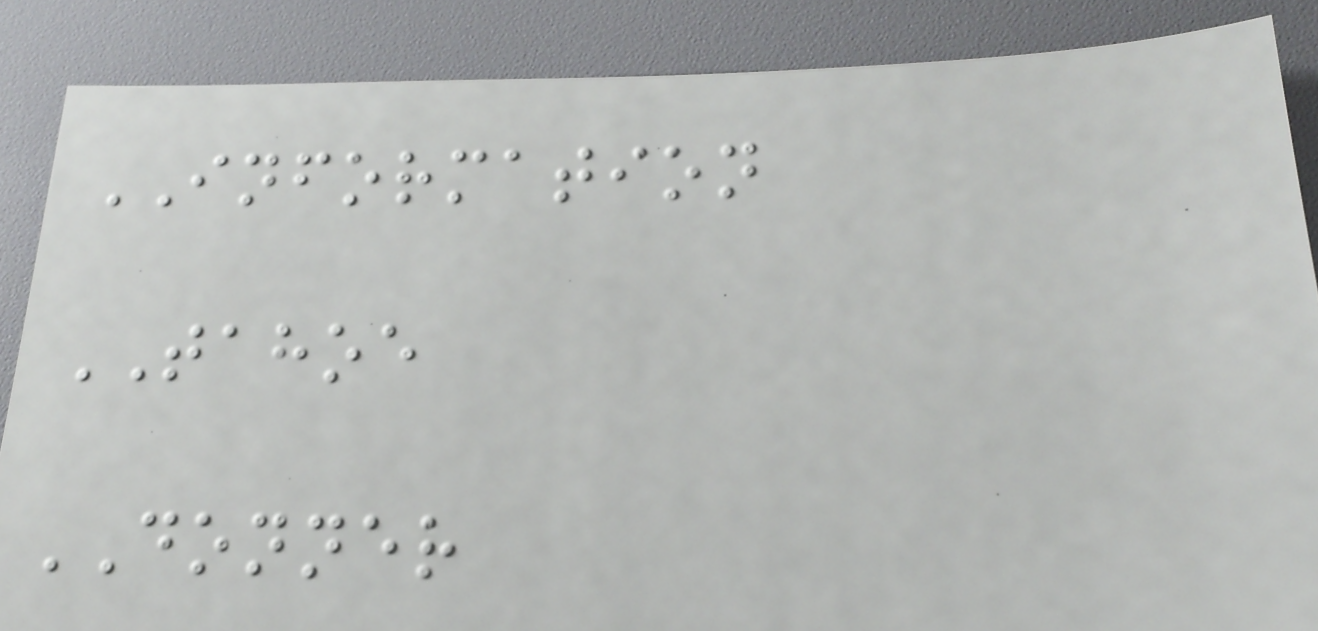INFORMATION
TAHOE
DONNER
